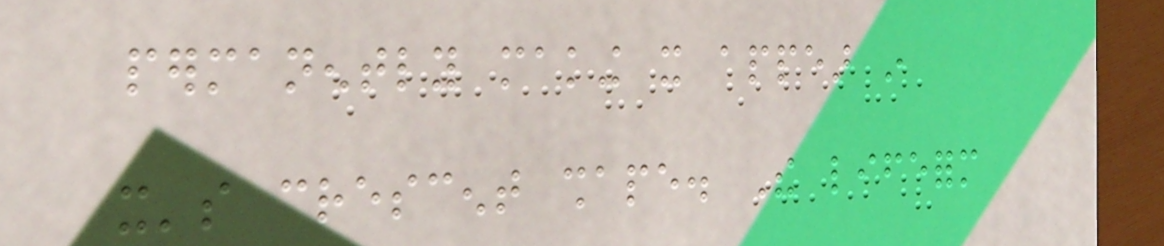permanently making it appear in
it's crescent shape. The lifeform
